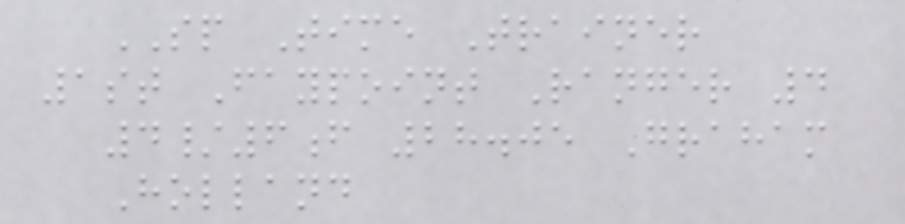SP Time Trainer
1st Faypoint Ranger 4
4/6f 28.05 Graham
Holland
